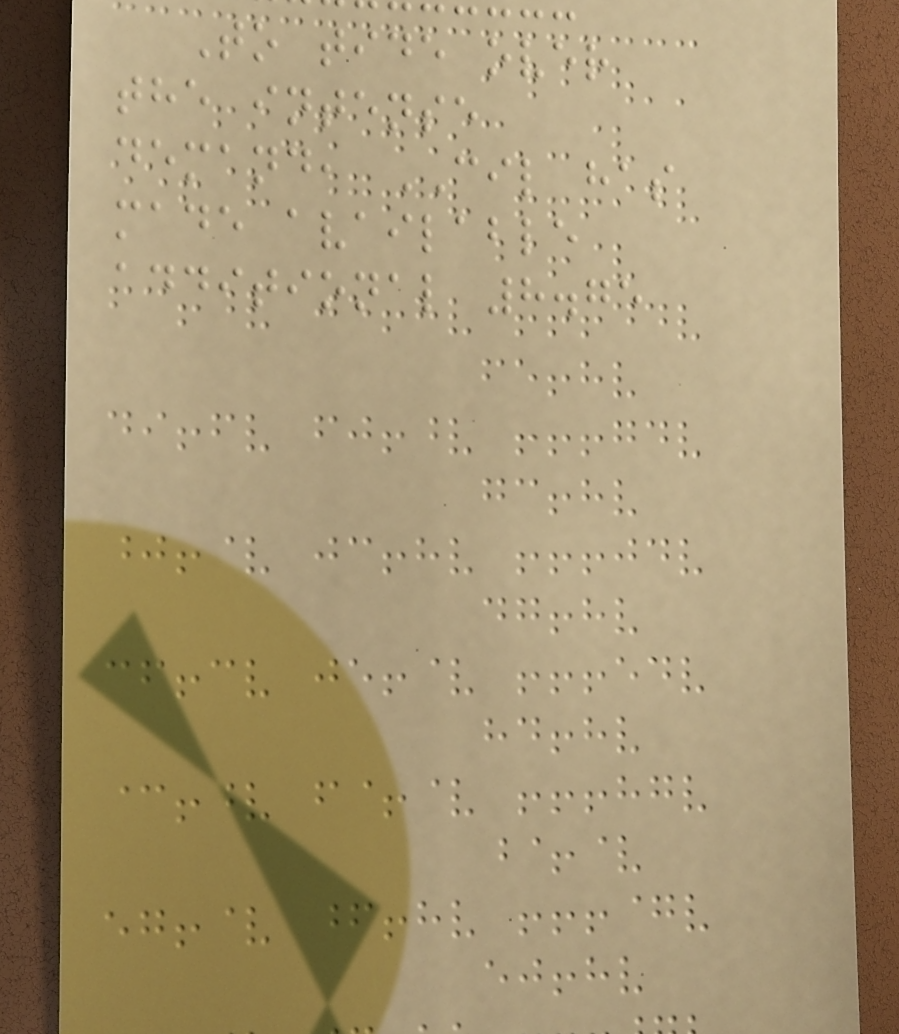To tide over
the intense
demand, CIL has
made available
additional 8.75
